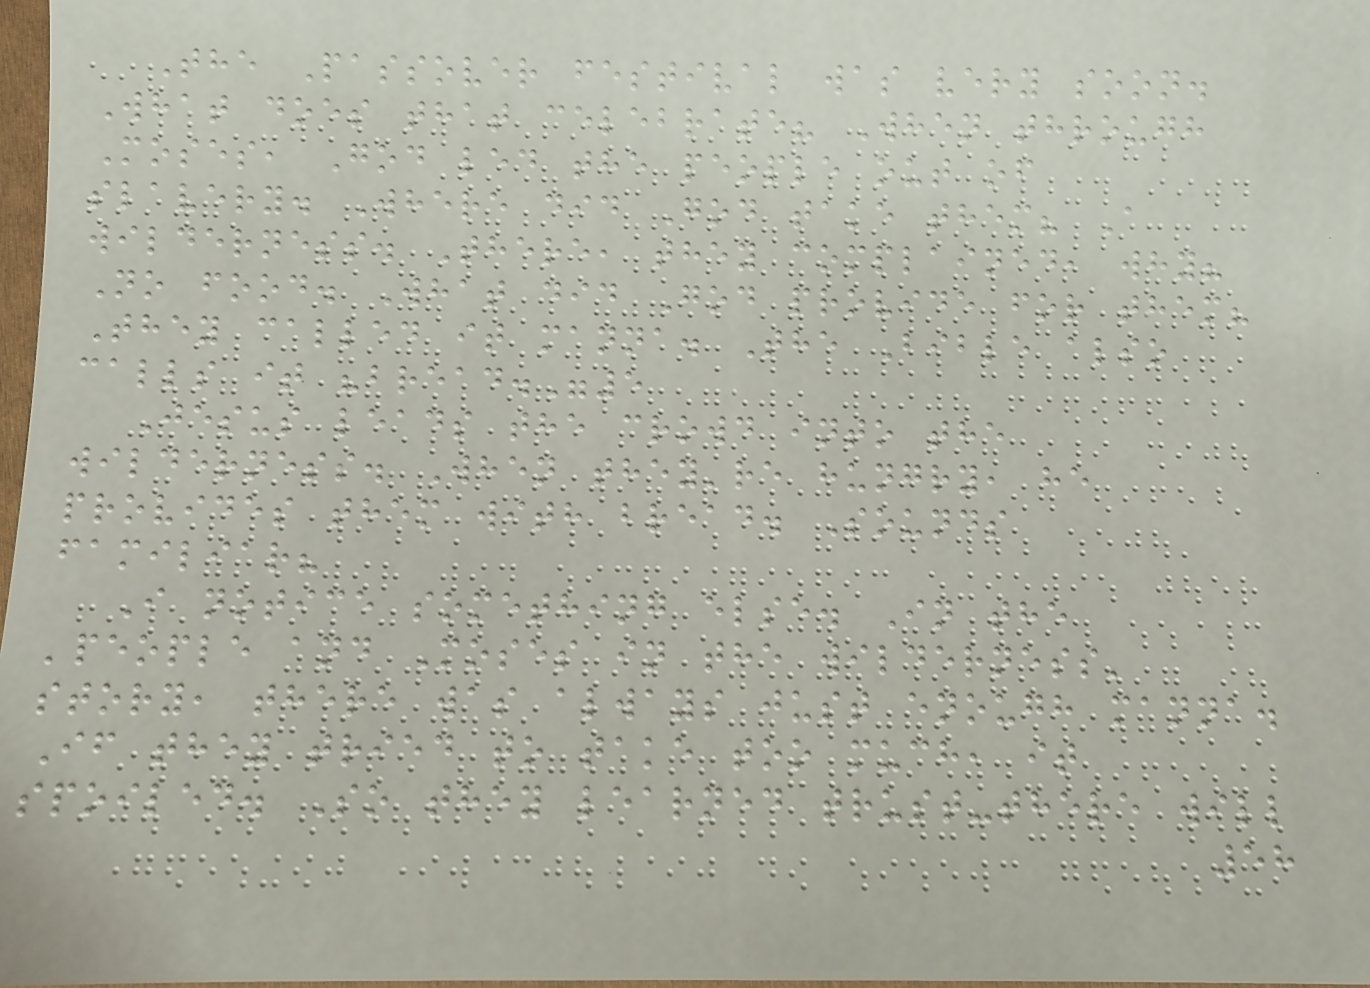The Passover festival was very soon.
What does that celebrate? When through
Moses, God led the people out of
slavery. Where did God take them? A
wilderness. There, they complained, why?
No food. What did God provide for them?
They called it manna. The Bible also
calls it "bread."5
Jesus leads the crowd into the
wilderness. When they're hungry, he
provides them with bread. Sounds
familiar?
I notice something else. In the
'people and Moses in the wilderness'
story, there was always just enough manna.
If they tried to take too much, it
spoiled. So they learned trust-there will
58
